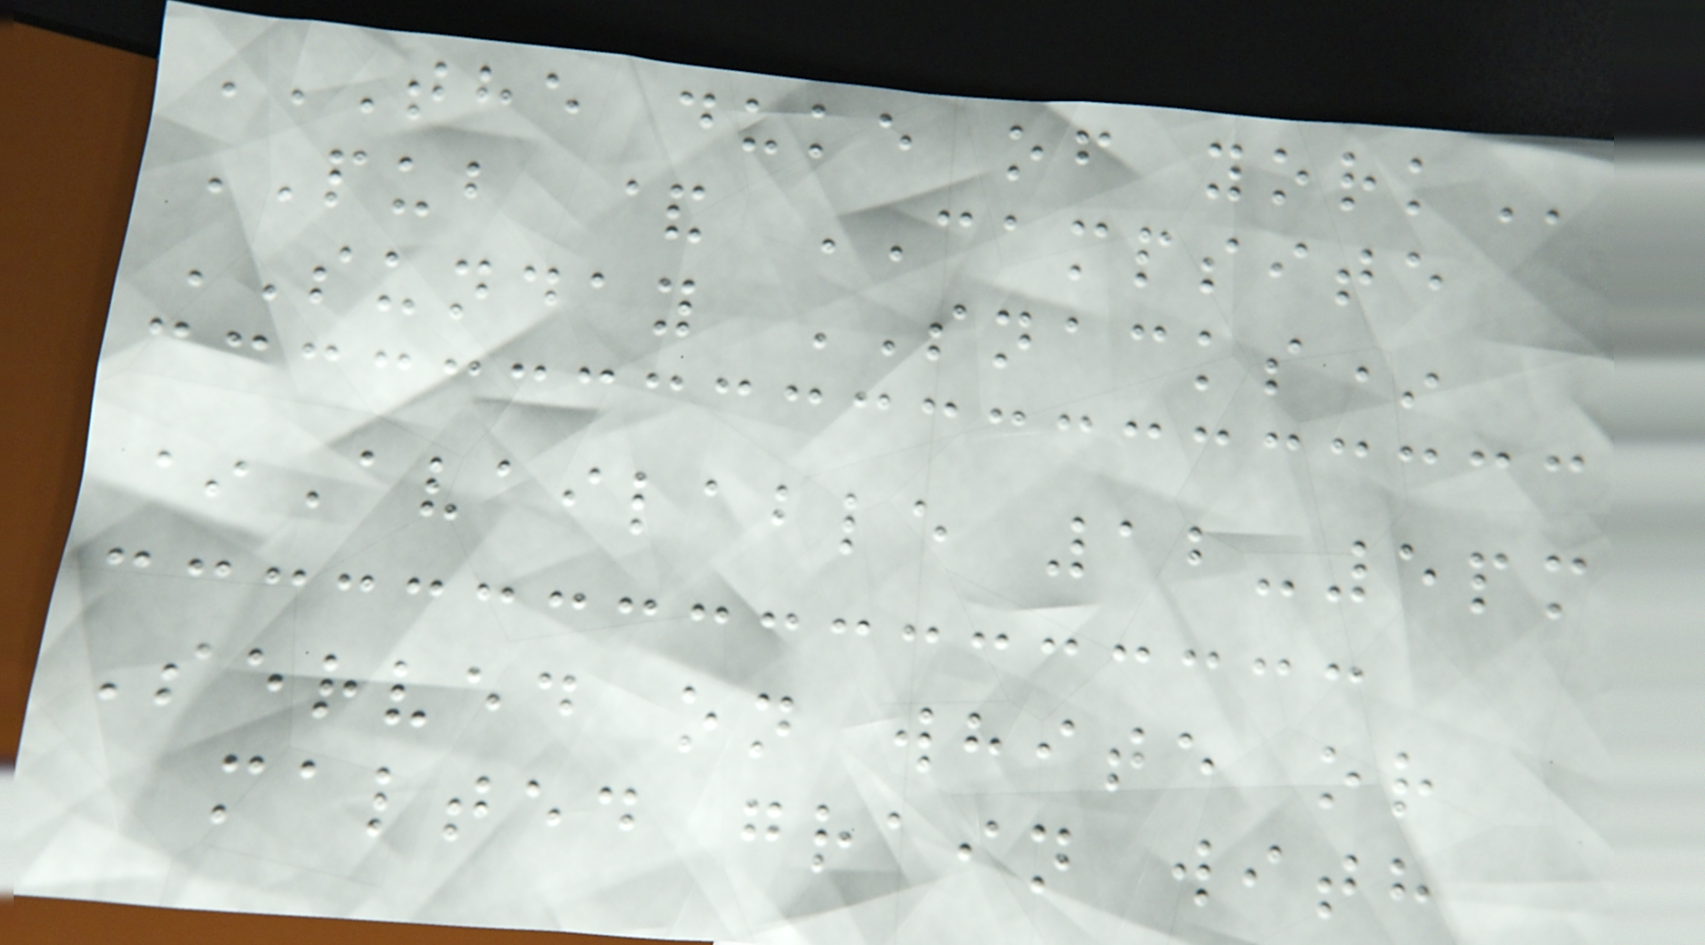THE DUKE OF YORK
PUB & CAMPSITE
SUNDAY SNACKS*
*Available 12-5pm
Served on white or
malted grain with
